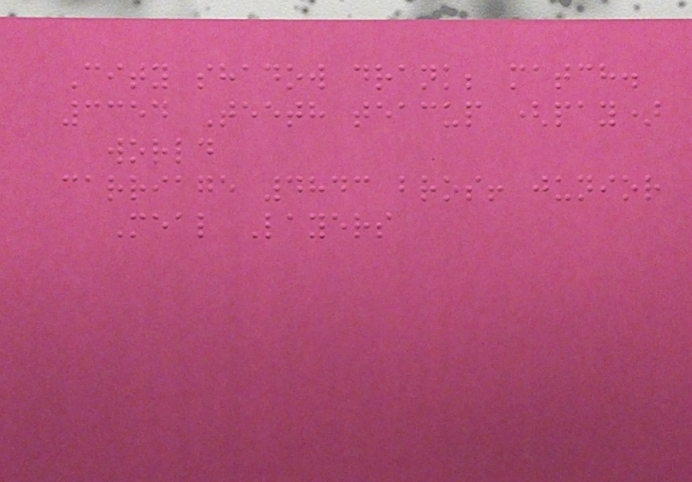City shadow drank; match.
3354 Teeth teacup (pay)
world
carriage 4843 bros! junior
Meal Layers
